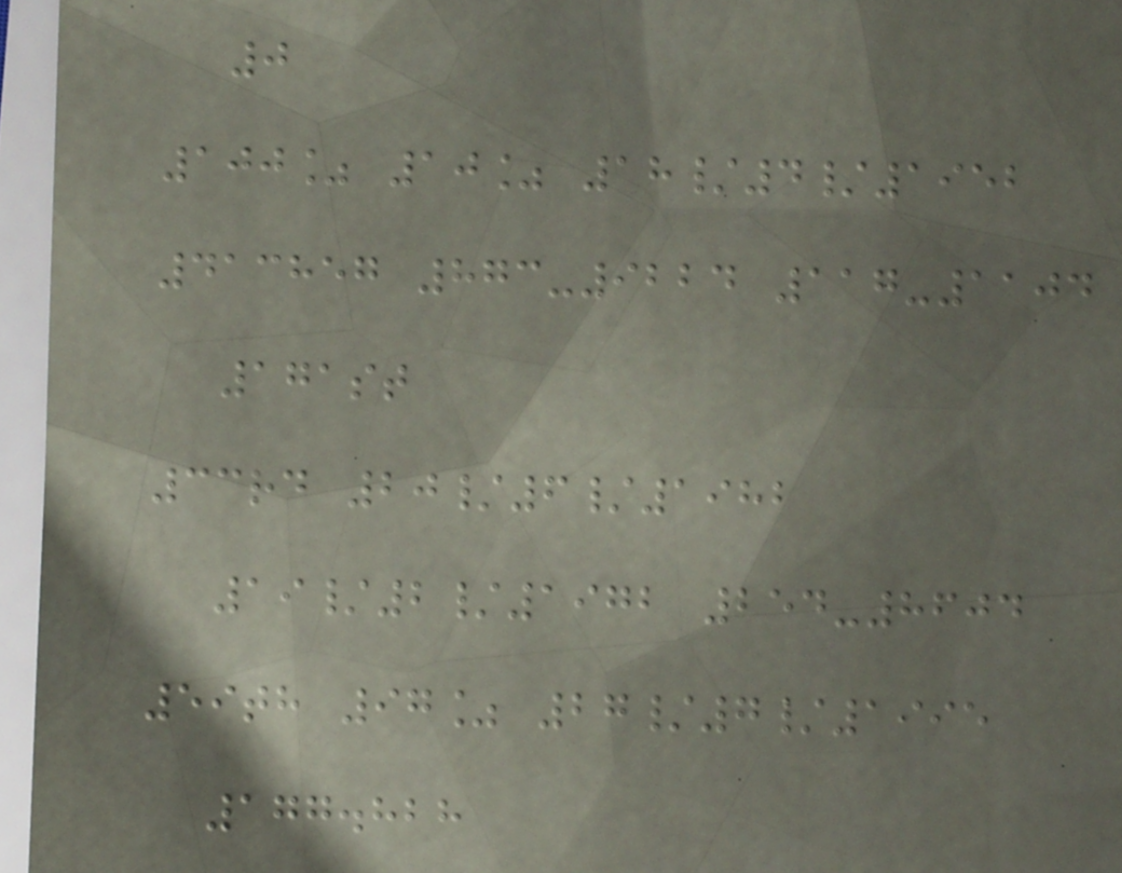0
100% 10% 18/4/1952
413857 873-9224 117-1104
171st
33rd 20/6/1982
19/2/1972 254-8604
59th 97% 27/7/1995
177.828
